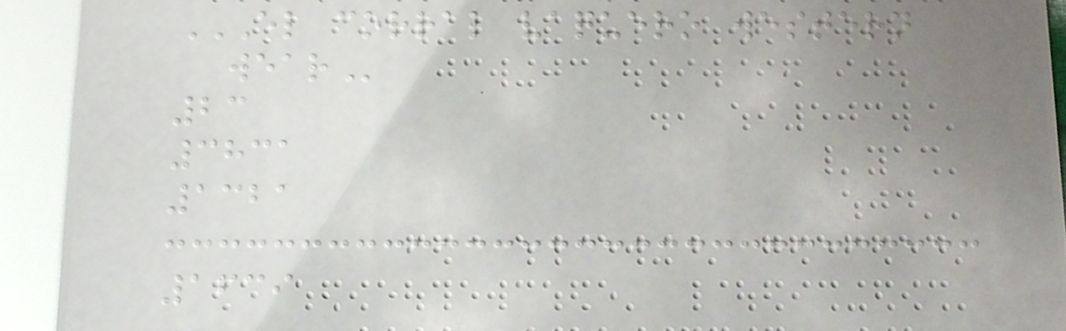EL CORRAL VAQUERO WESTERN
WEAR
23
3831
1321
1639
